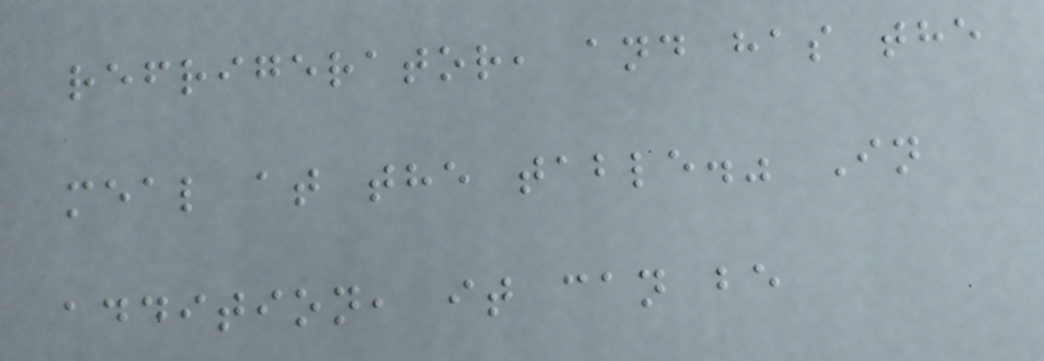refrigerator, and has the
meal at the table." In
addition, it can be
